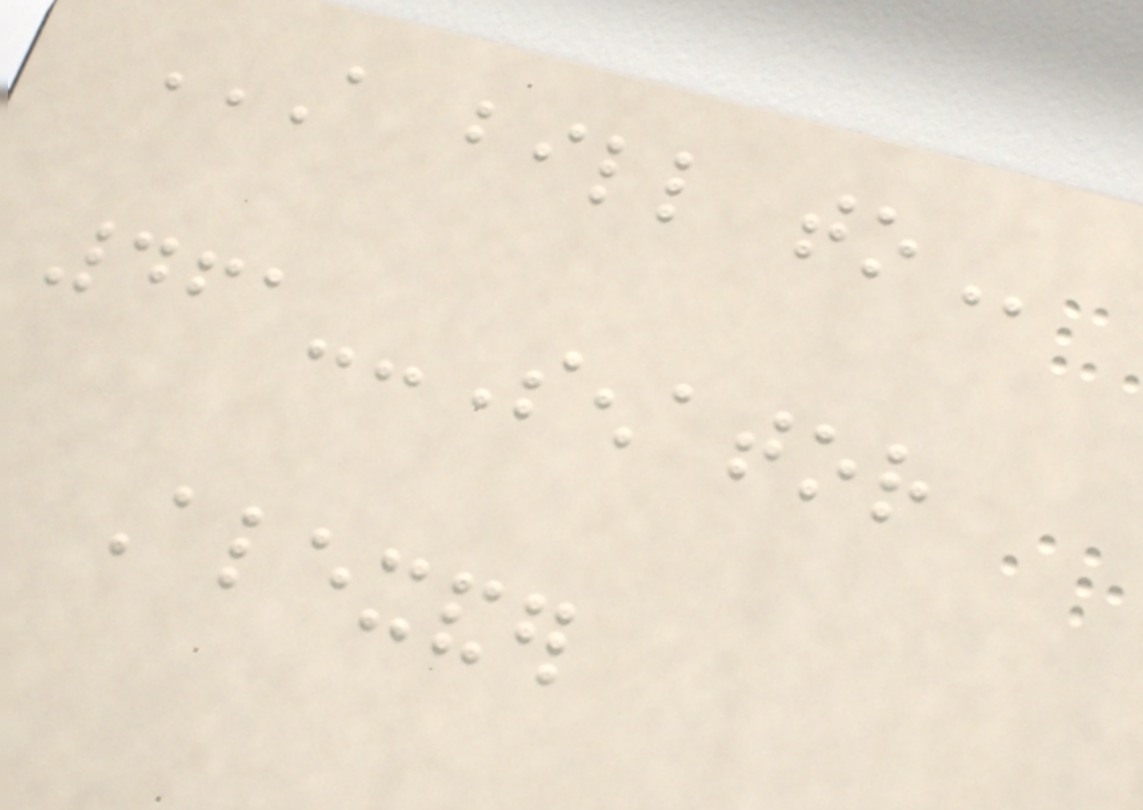A BILL TO
461--Senator
Alexander
